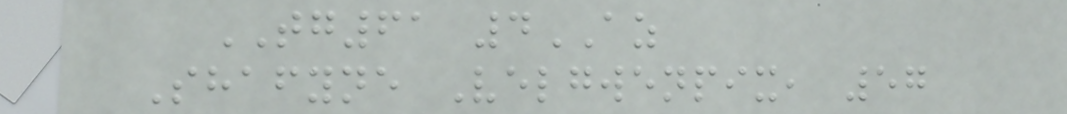TG61 4AZ
Shafyne Velgwenpix, 57
